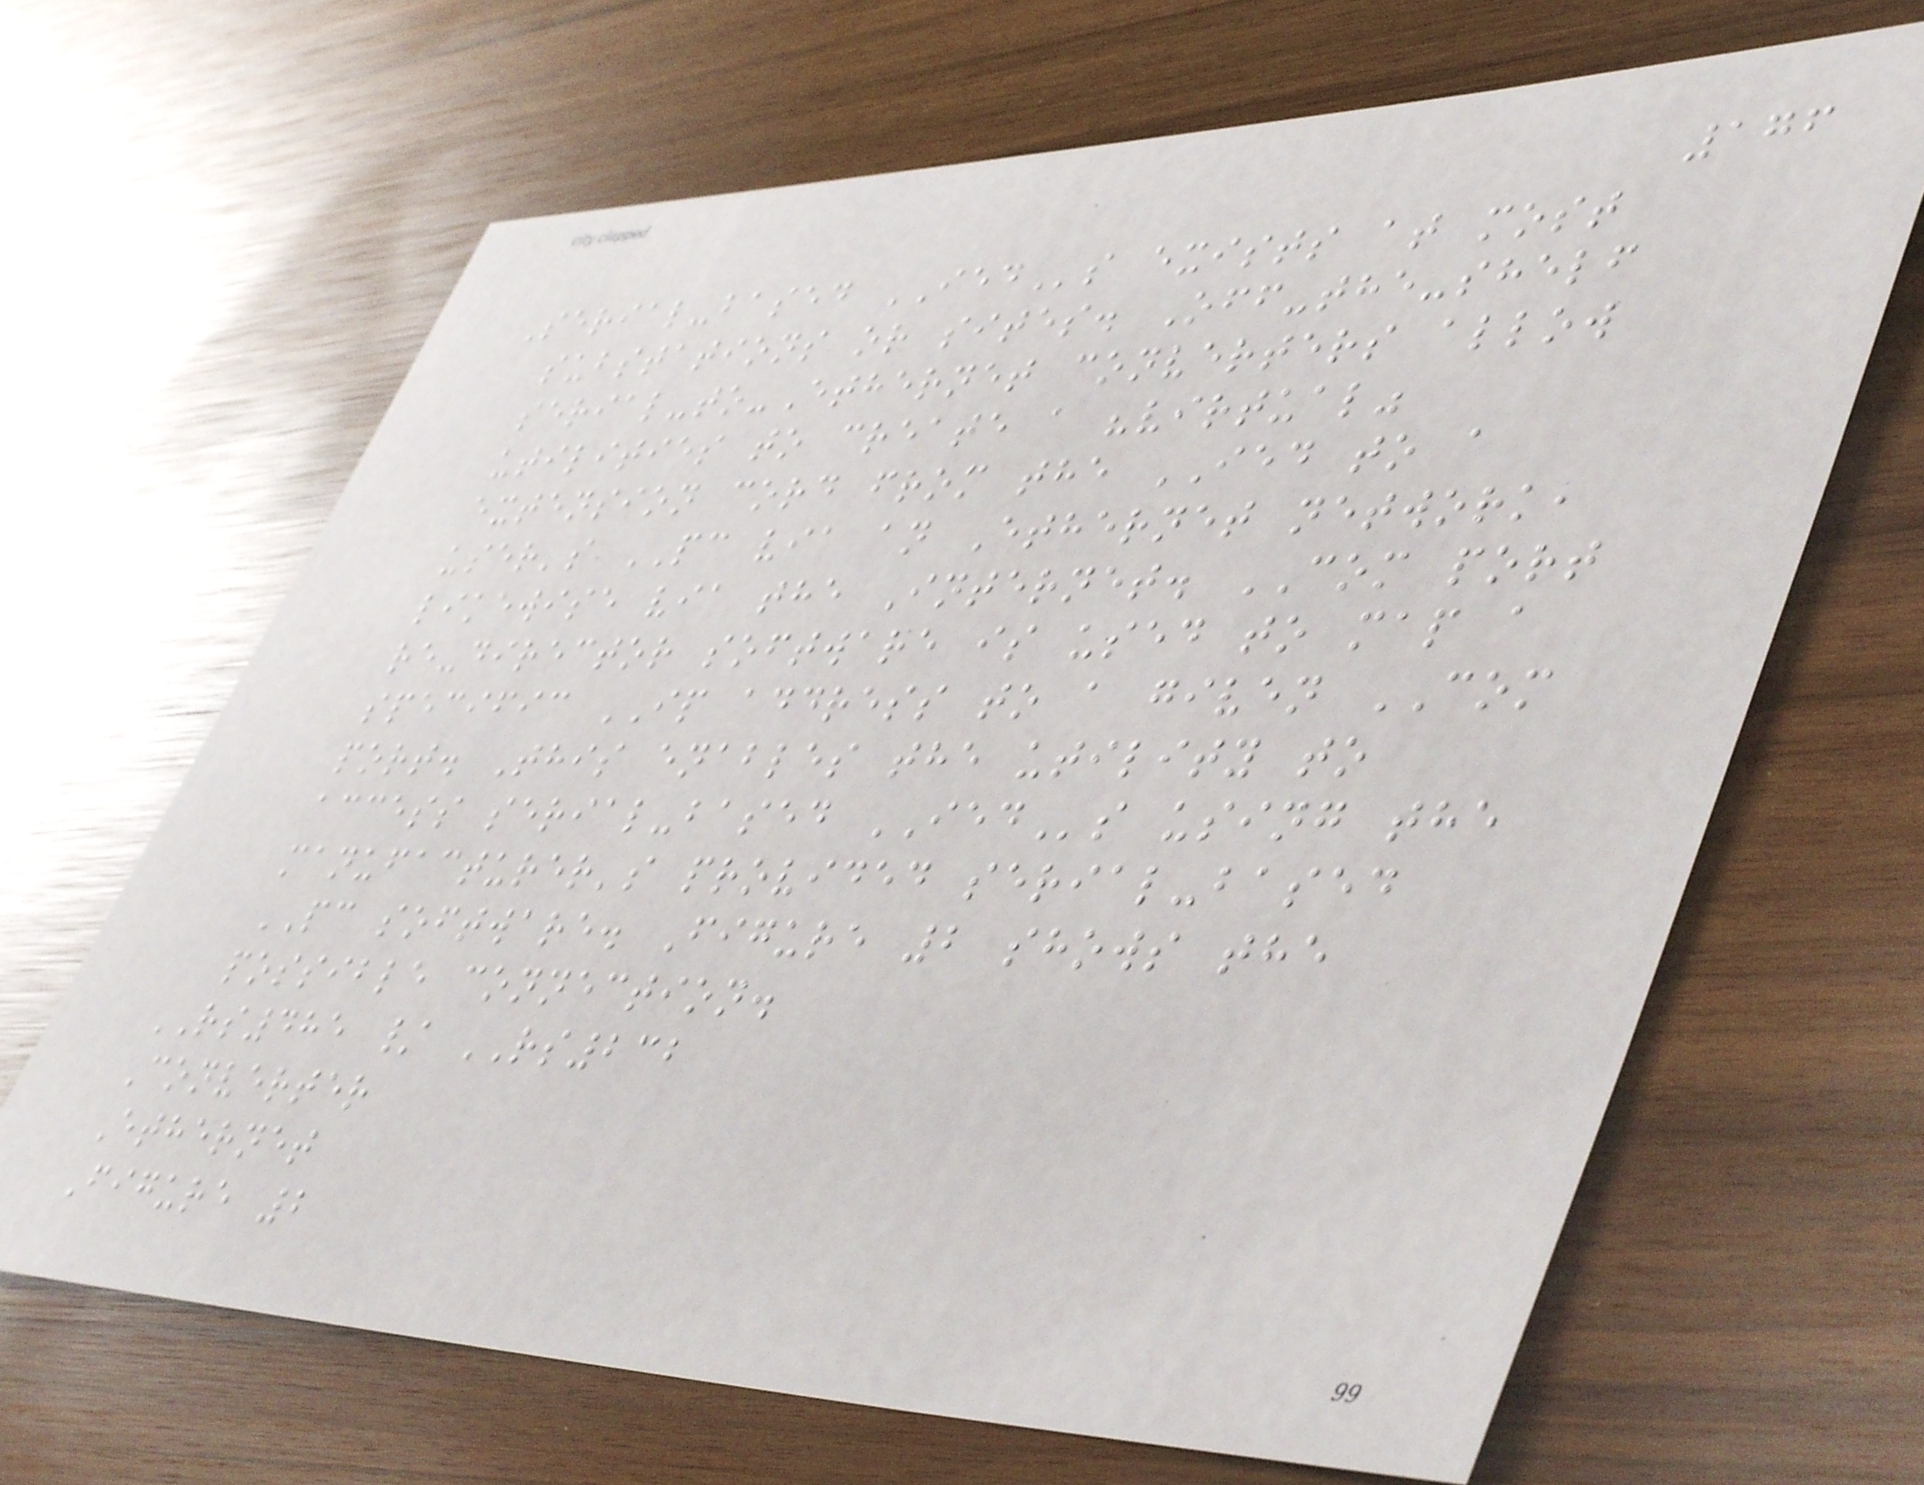176
Serial-based IEDs exists at most
substations or sites. Off-the-shelf
serial-to-Ethernet converters allow
utilities to create a "virtual"
extension cord from the IED to a
user's PC via an Ethernet network,
likewise via the Internet. COM port
re-director software is used to map a
specific IP address to a given COM
port. This enables the utility to
access serial-based IEDs using the
manufacturer's provided serial-based
PC software. Figure 2 shows the
possible connection.
RS485 / RS232
Converter
Ethernet
Figure 2
